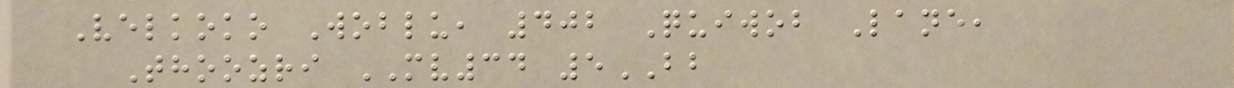Velkoko Woblu, 402 Quiwob Lane,
Thoozri MV34 5BB
